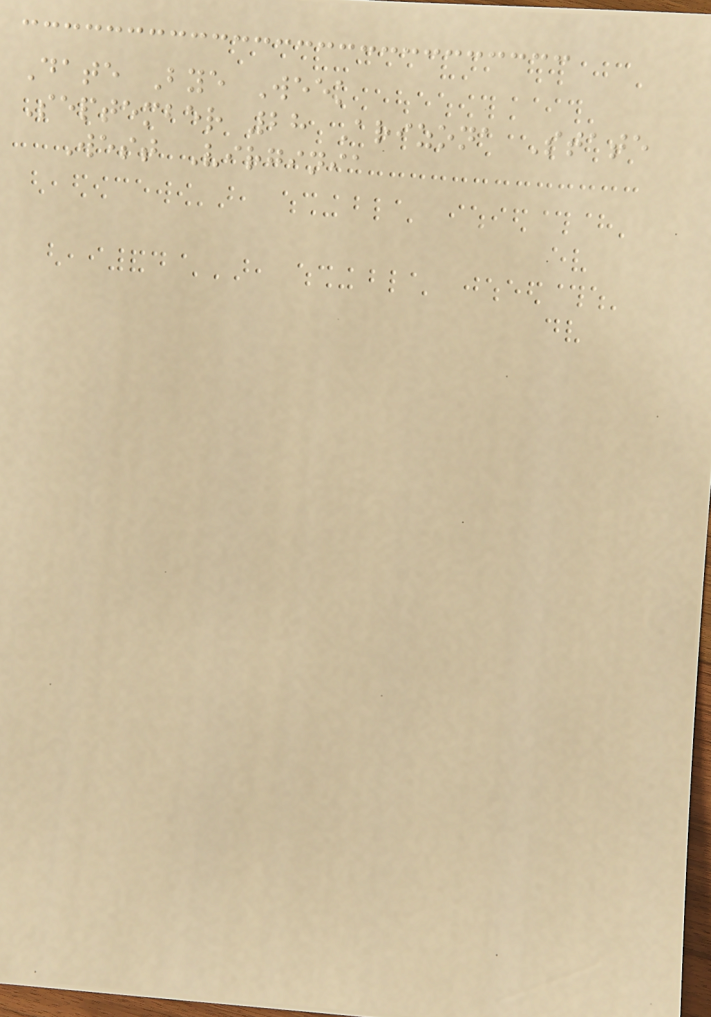Date Bye Week
September 28 Arizona State
West Virginia
